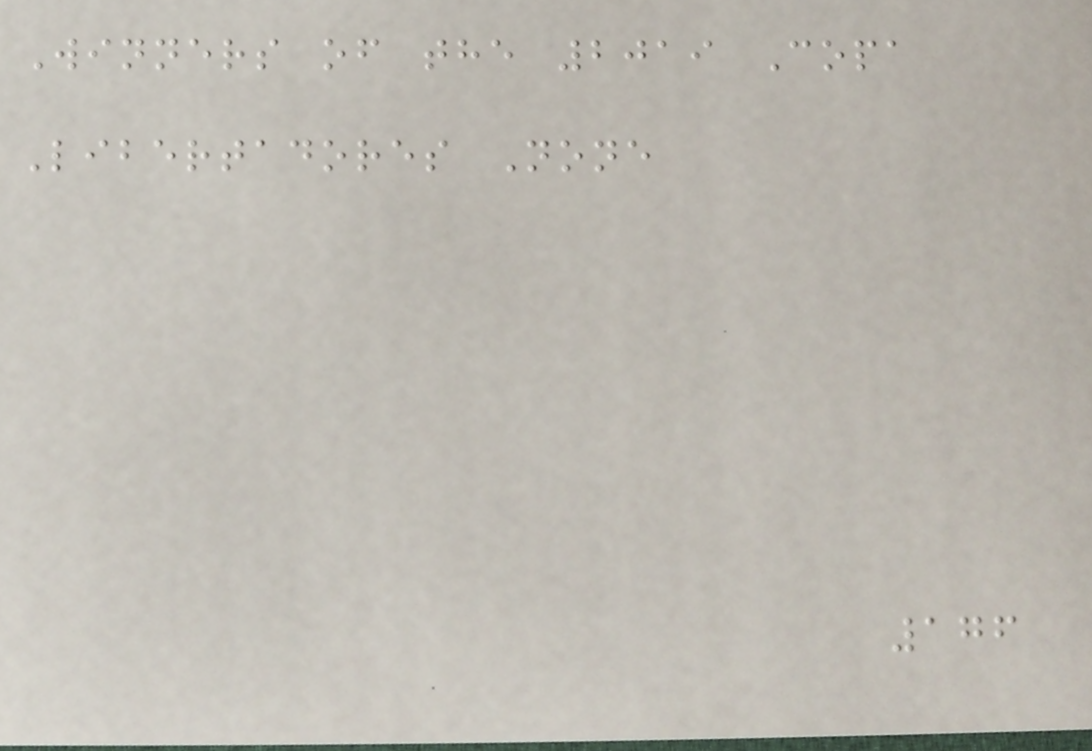Winners of the 2019 Copa
Libertadores None
176
